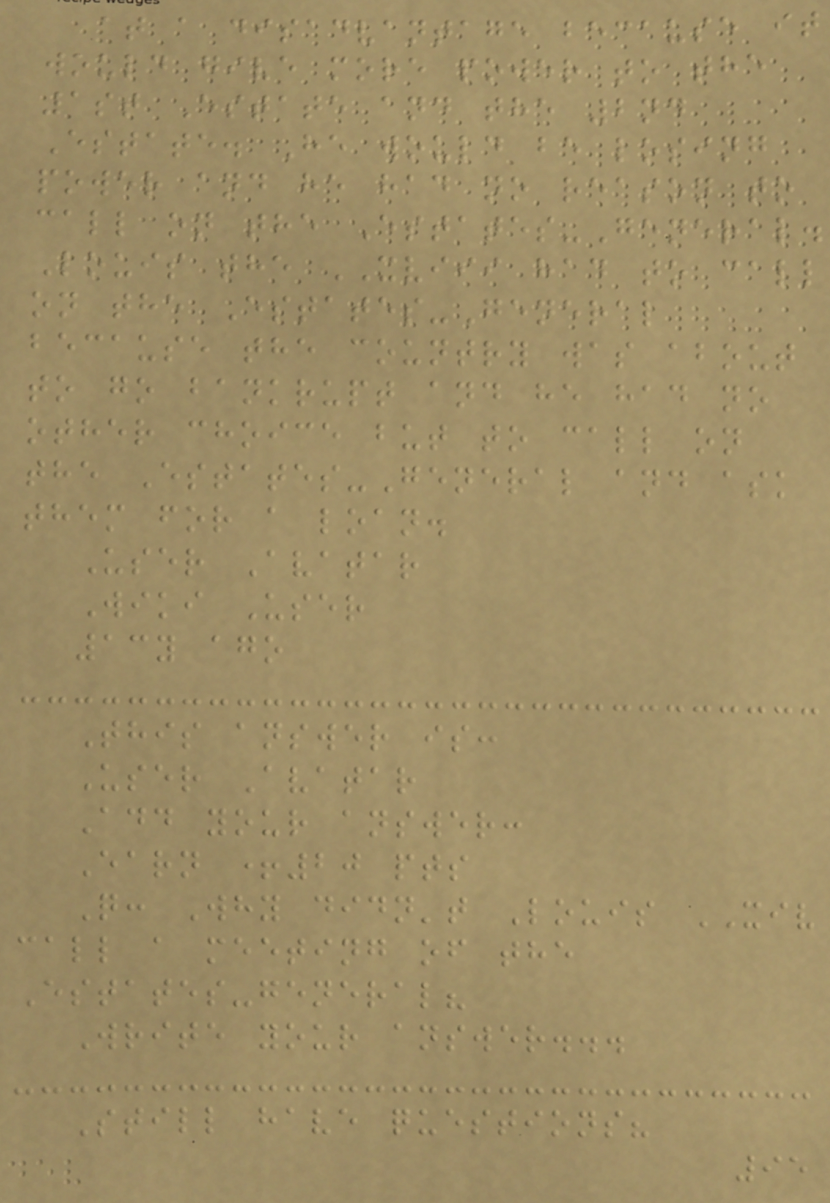at a disadvantage because it
would give more power to the
1st Estate and the 2nd
Estate. He would be losing
power and he had no reason to
call on the Estates-General.
Louis the XVIII had to call
on the Estates-General
because the country was about
to go bankrupt and he had no
other choice but to call on
the Estates-General and ask
them for a loan.
User Avatar
Wiki User
13y ago
This answer is:
User Avatar
Add your answer:
Earn +20 pts
Q: Why didn't Louis XIV
call a meeting of the
Estates-general?
Write your answer...
Still have questions?
95
